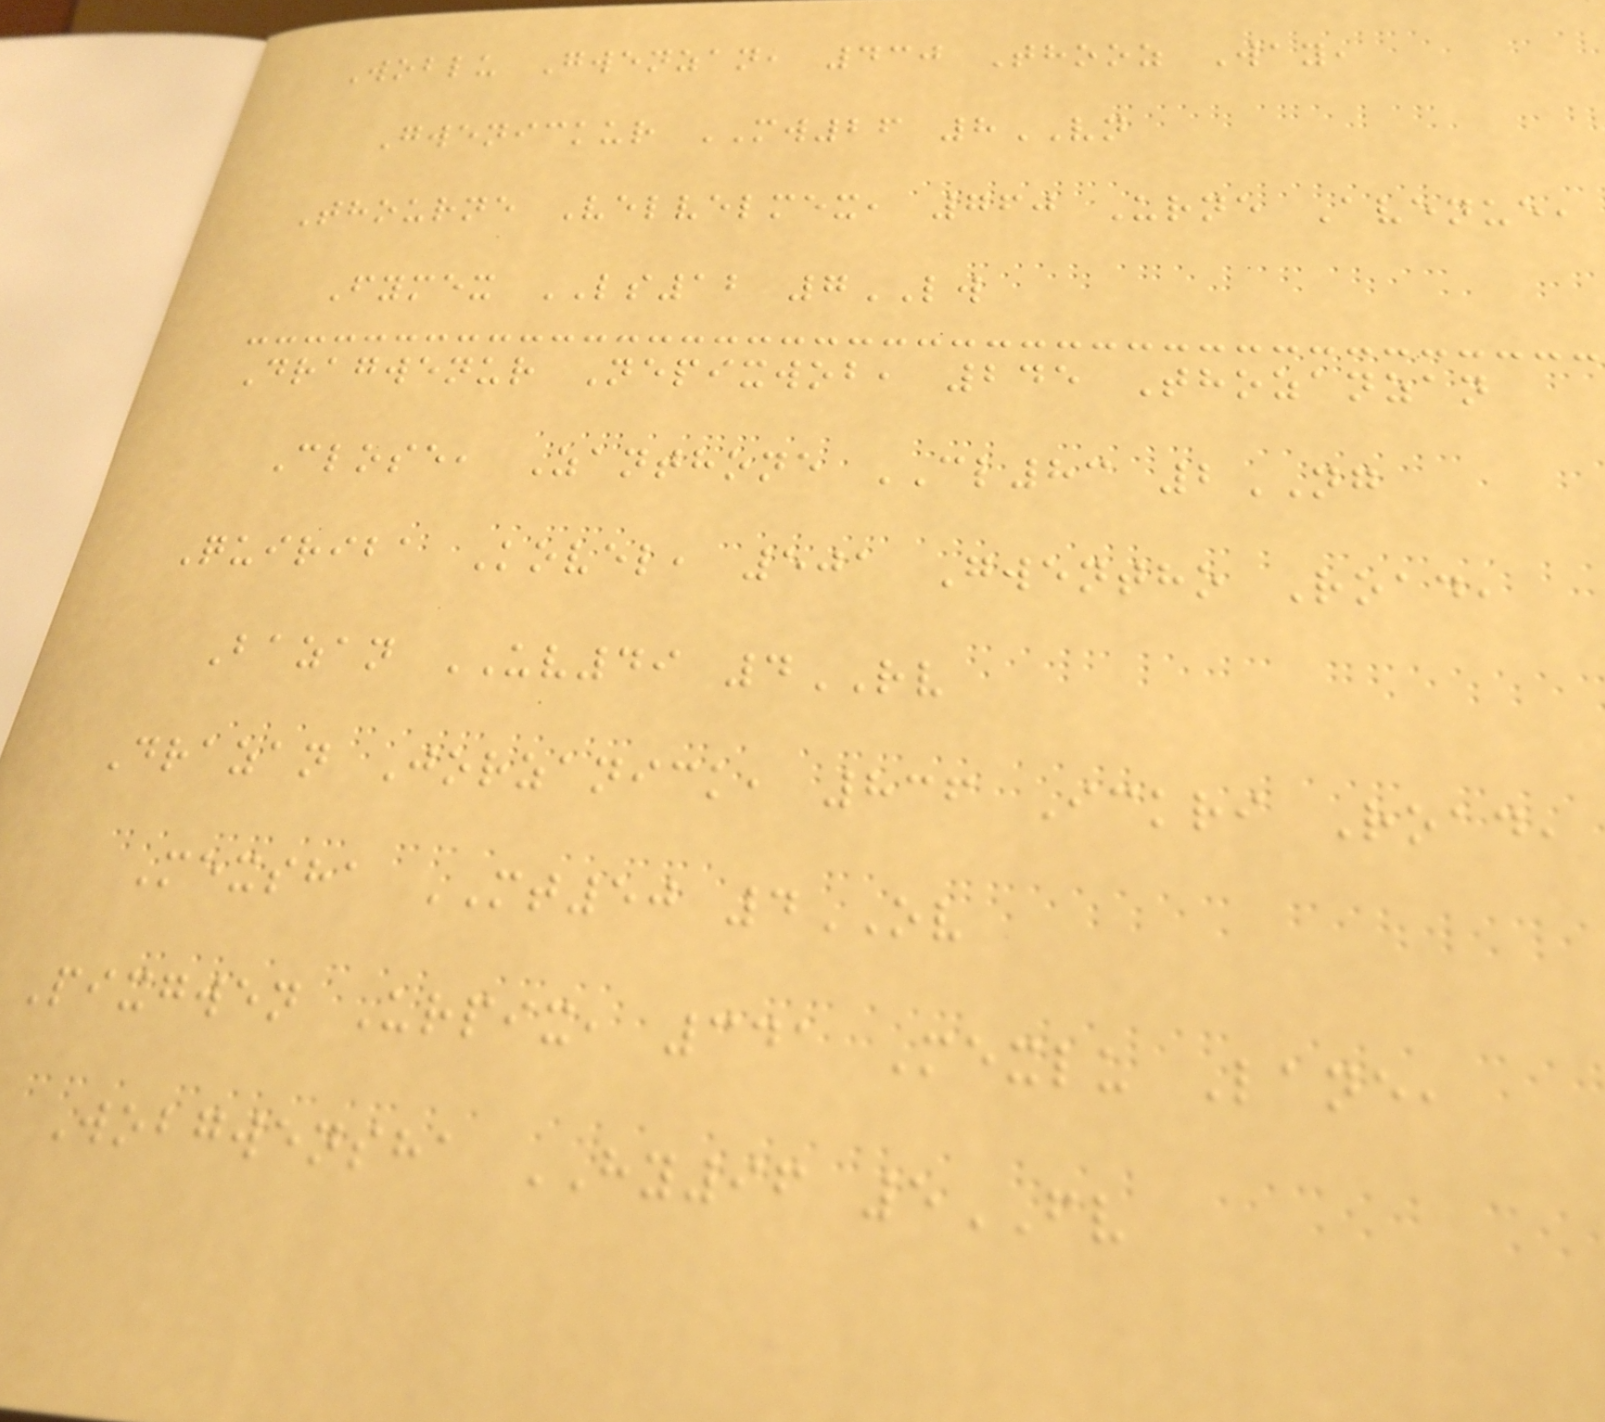Woblu Gwenzan, 430 Thooz Way,
Gwenickur MW26 8VN
Thourne Velvelmex, 760 Urne Avenue,
Fymex LS12 7LW
Dragwenur Nepixwob, 245 Thozanzan
Close, Zanthone CL83 2NG
Quiriba Kovel, 501 Gwentho Road,
Bazan UV49 4RV
Drazan Jorzanick, 836 Ickri Road,
Mexsha MT50 4OV
Pixgwen Urpix, 341 Mexlu Lane,
Wobgwensha HY96 5FV
